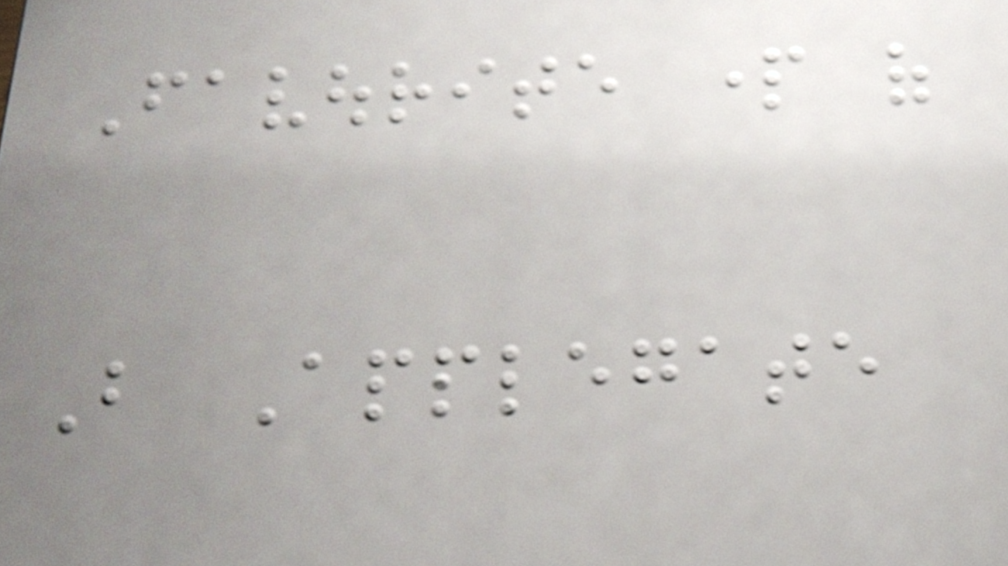Favourite part of
But Applegate
